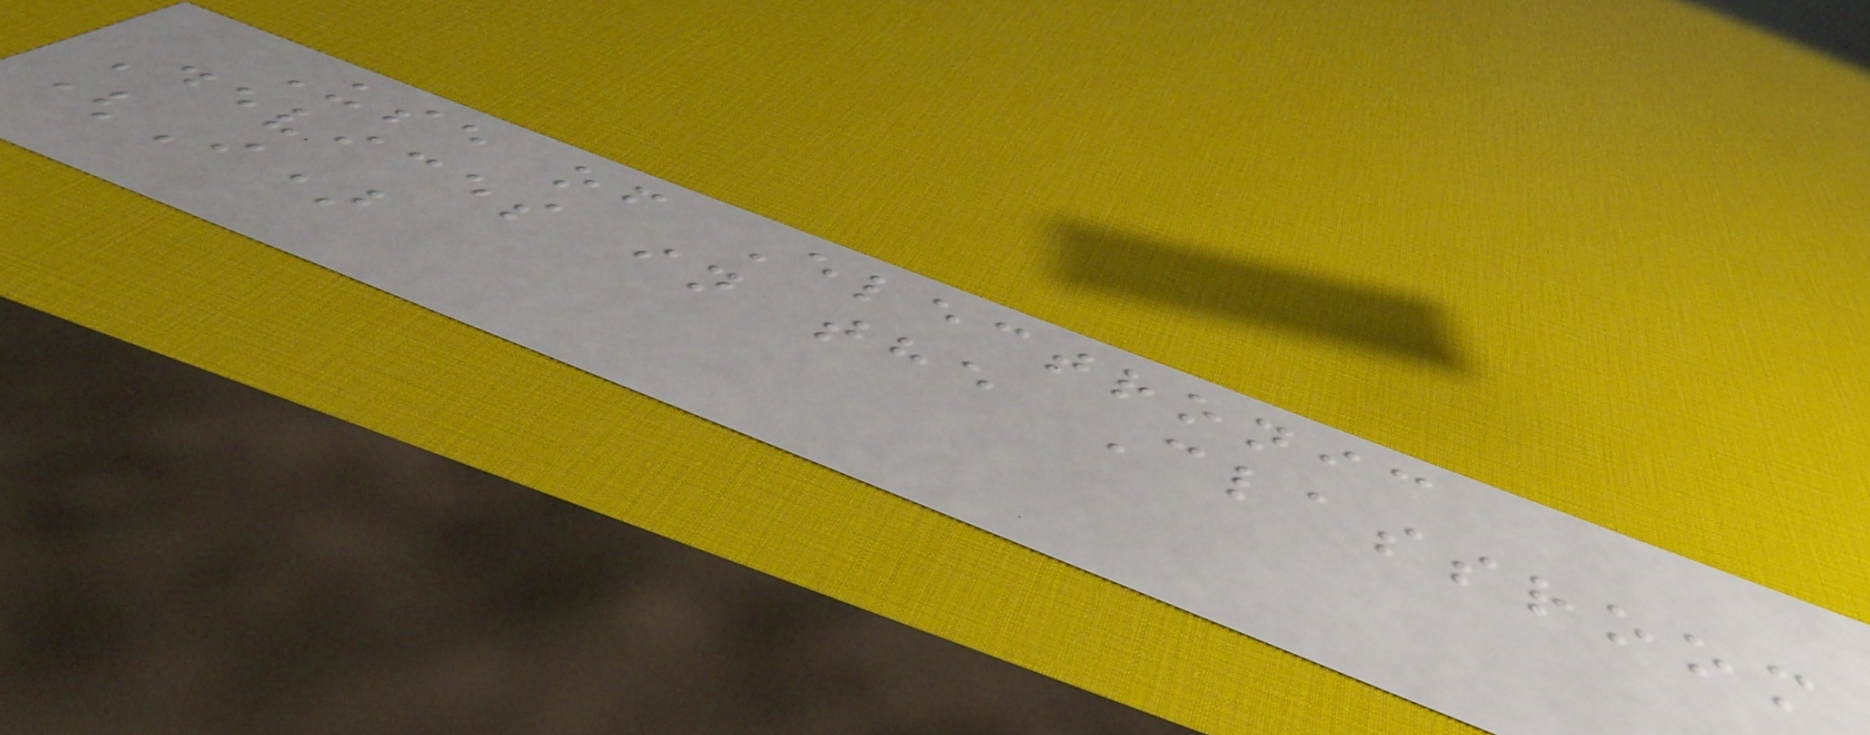Use of Electronic
Devices in the Classroom
(I)
